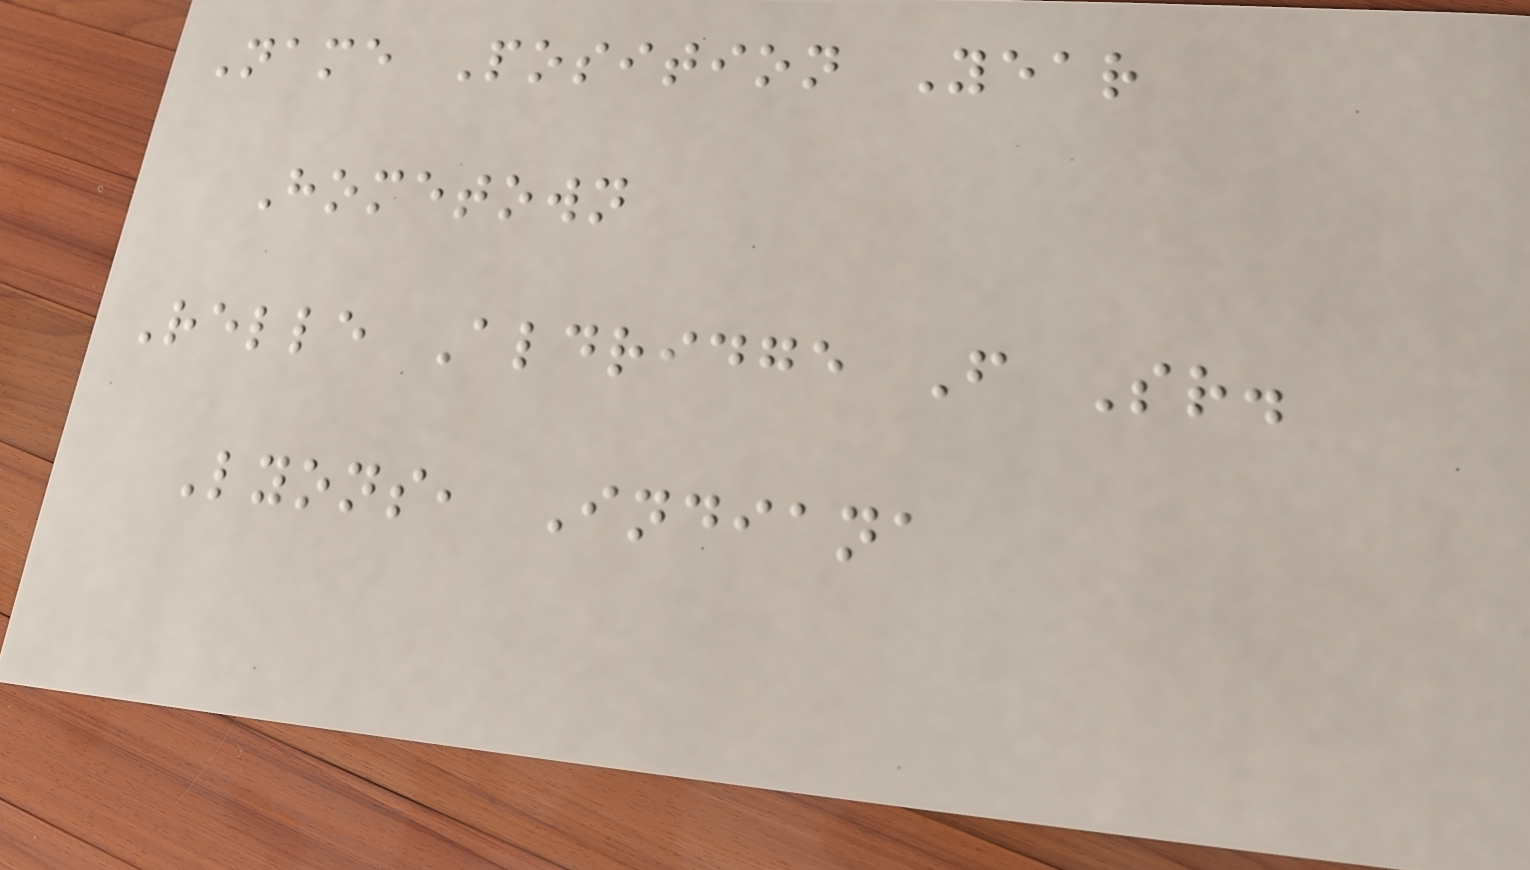Name Position Year
Hometown
Relle Aldridge F Sr.
Lyons, Indiana
